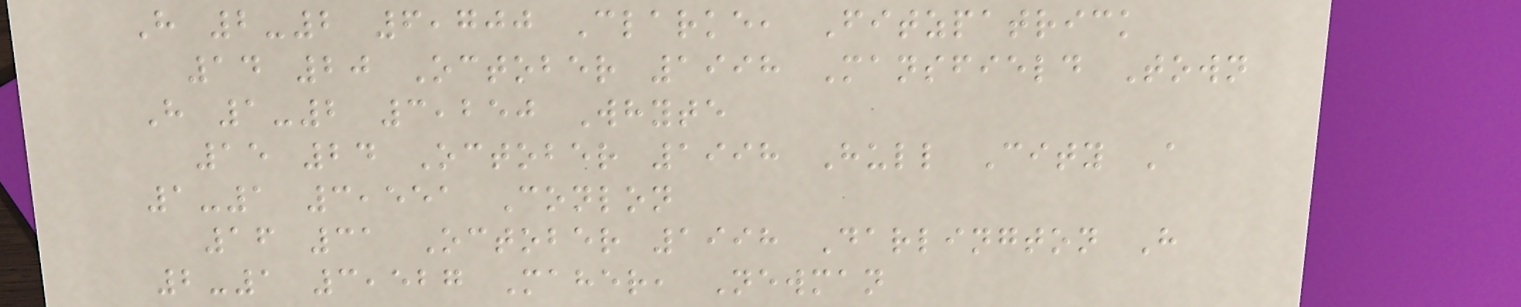H 2-2 6,700 Clarke, Fitzpatrick
14 20 October 1998 Mansfield Town
H 1-2 3,250 Whyte
15 24 October 1998 Hull City A
1-1 3,551 Conlon
16 31 October 1998 Darlington H
2-1 3,527 Maher, Newman
